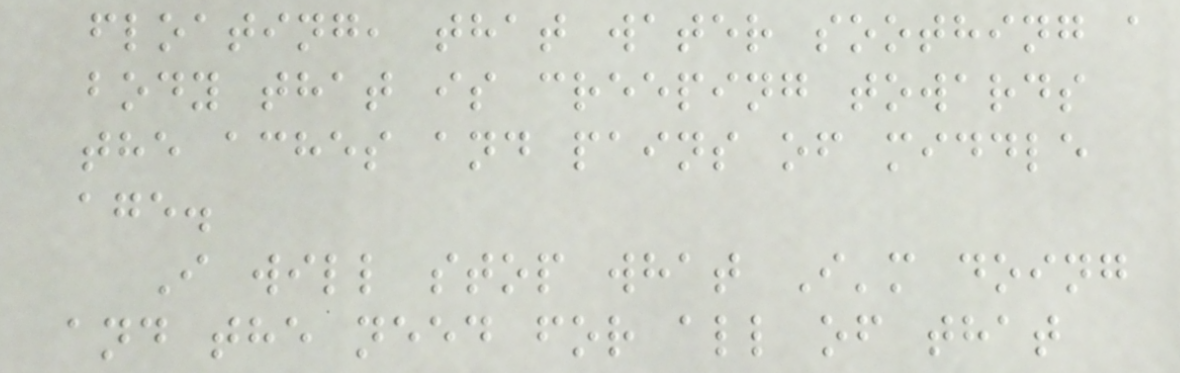floating, that water soothing a
body that is creeping towards
the aches and pains of middle
age.
I will stop what I'm doing
and the need for all of that
